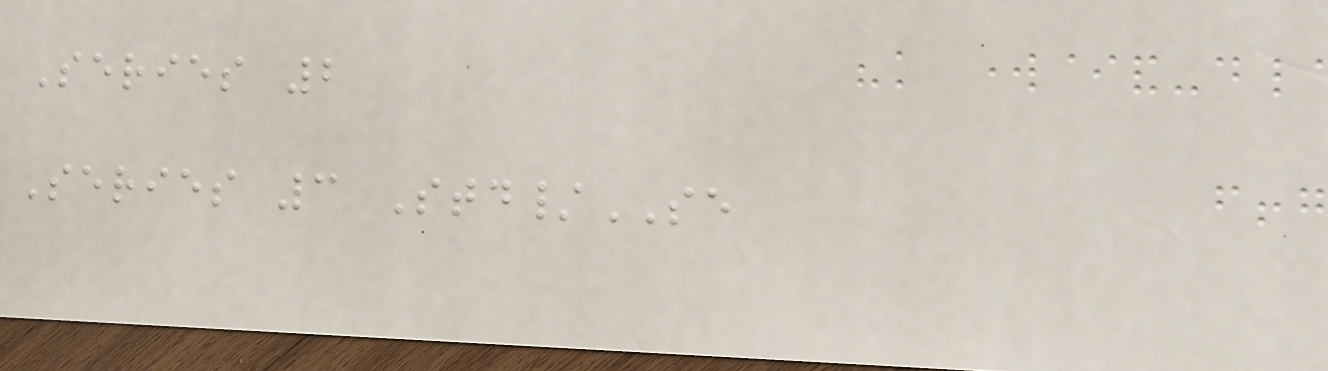Series 2
Series 3 Std/SE
